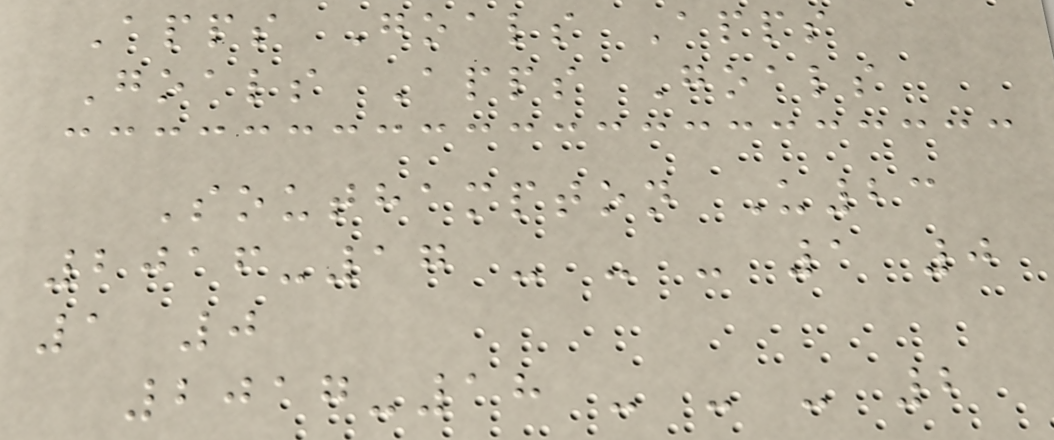Apps Goals Apps
Goals Apps Goals
Southampton U23
2016-17 - - - 1 0
1 0
2017-18 - - - 2
